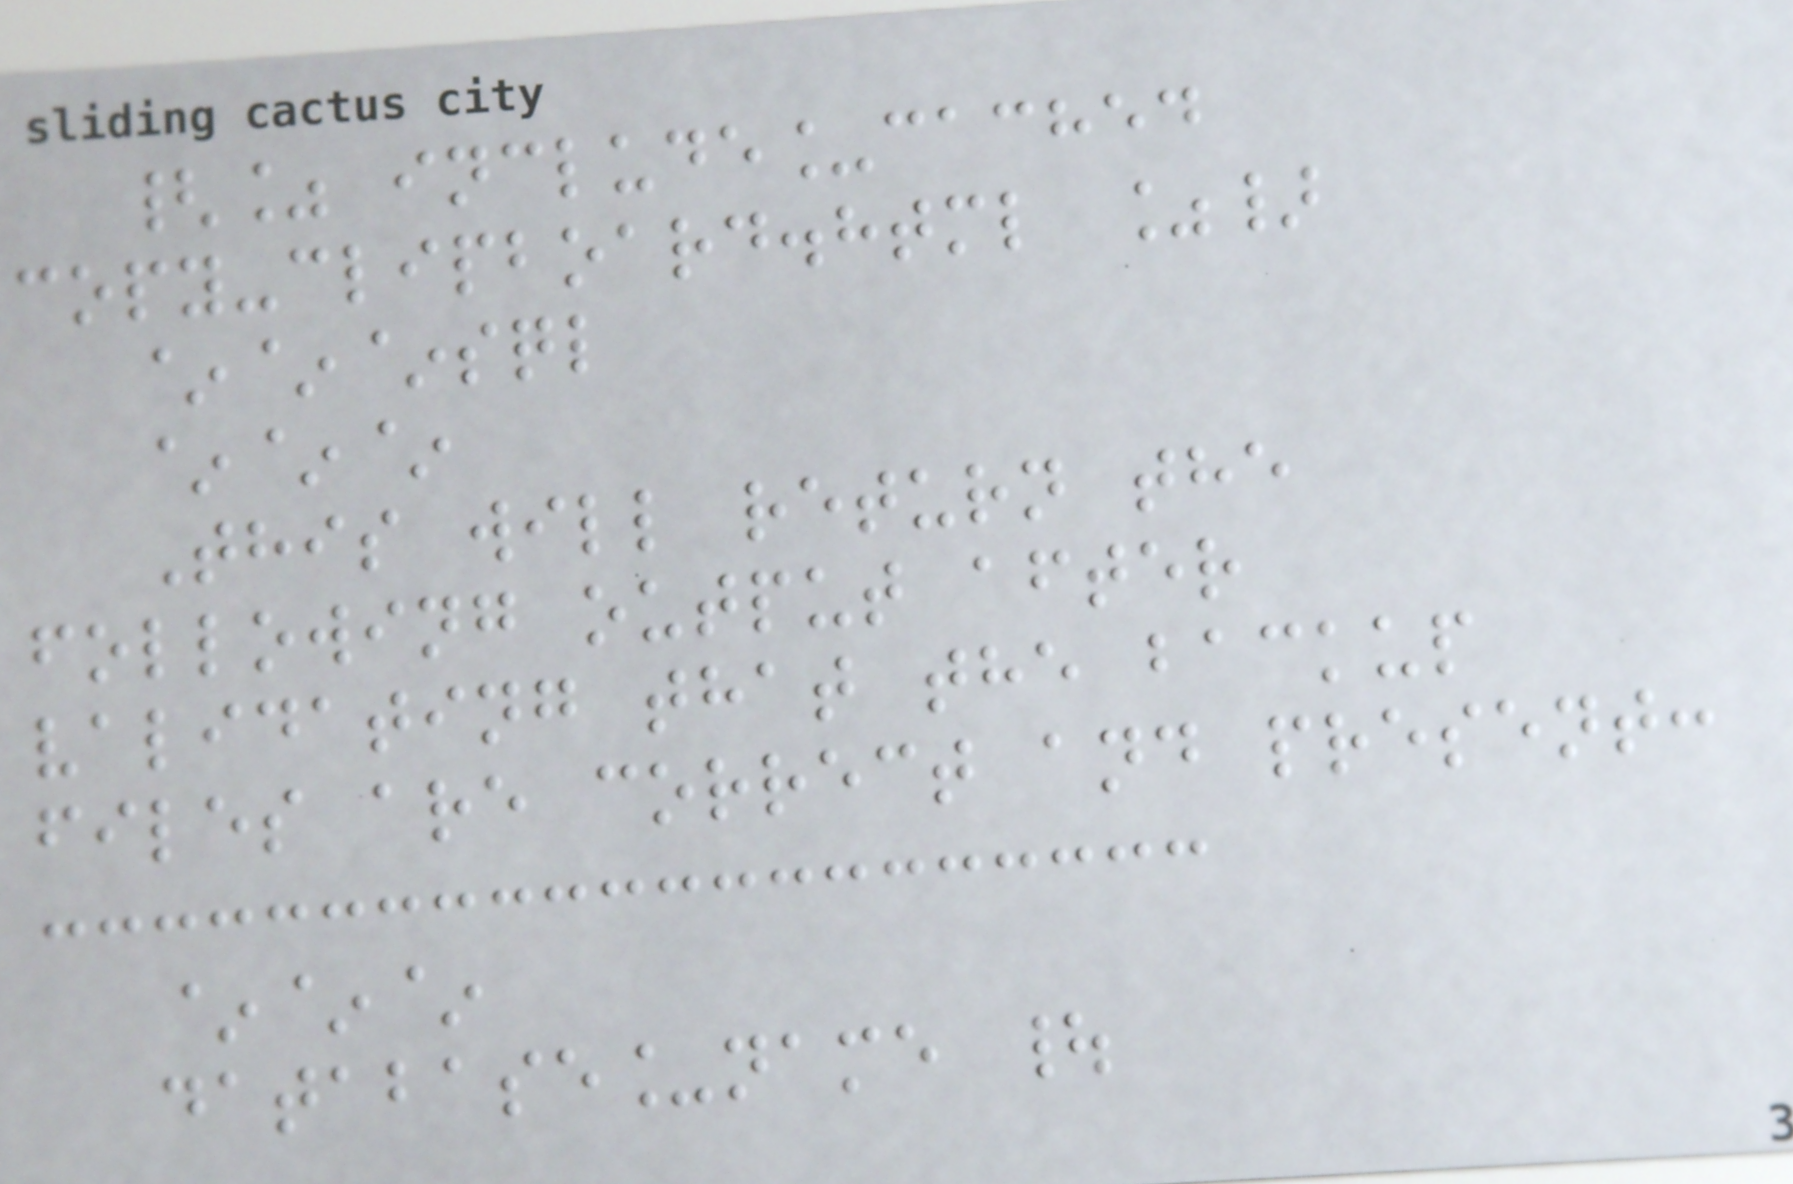{% include_cached
copy-clipboard.html %}
~~~sql
~~~
This will return the
following output after
validating that the backup
files are correct and present:
~~~
database_name |
